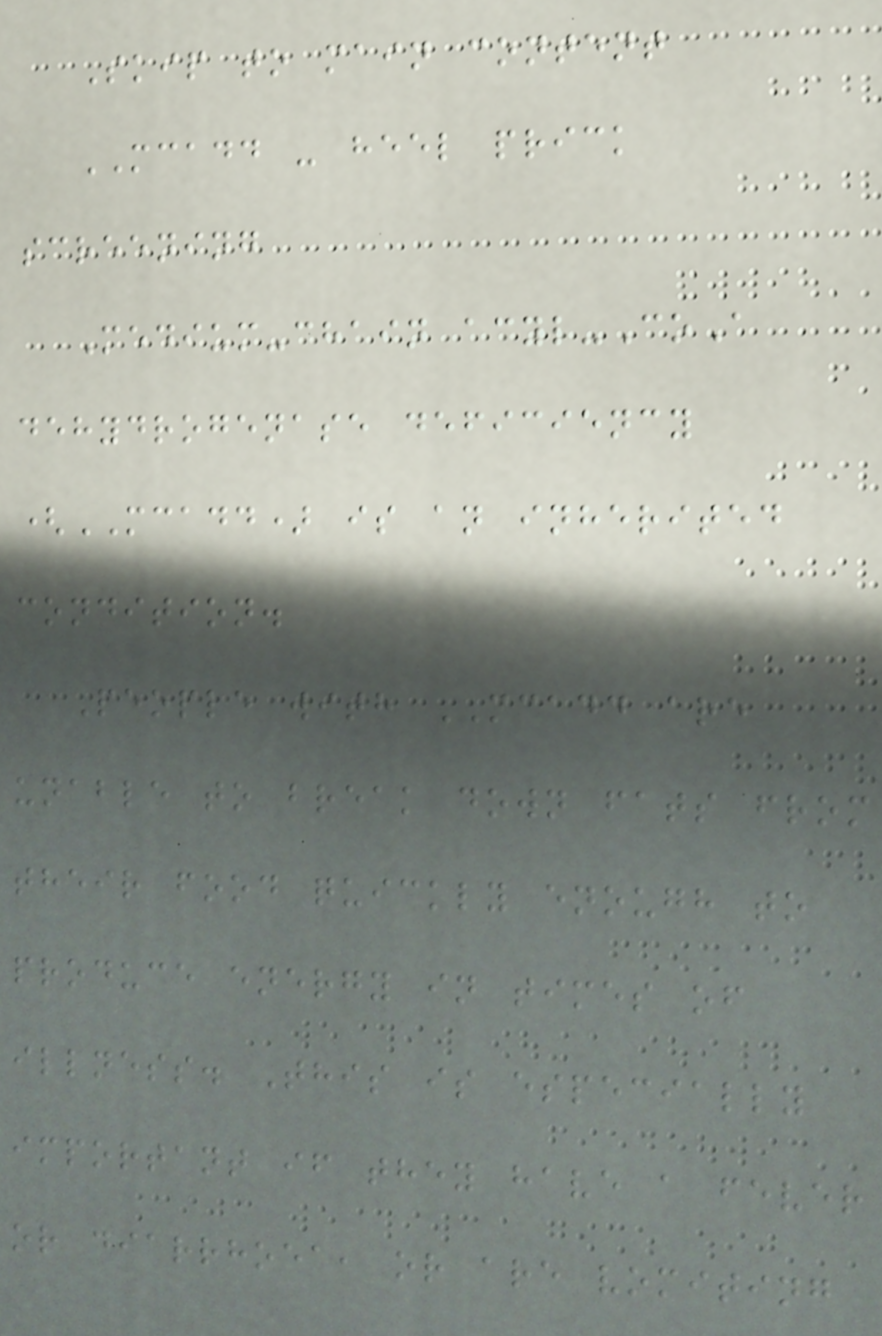Skip to main content
MCADD - heel prick
screening
Medium-chain acyl-CoA
dehydrogenase deficiency
(MCADD) is an inherited
condition.
People with MCADD are
unable to break down fats from
their food quickly enough to
produce energy in times of
illness. This is especially
important if they have a fever
or diarrhoea, or are vomiting
